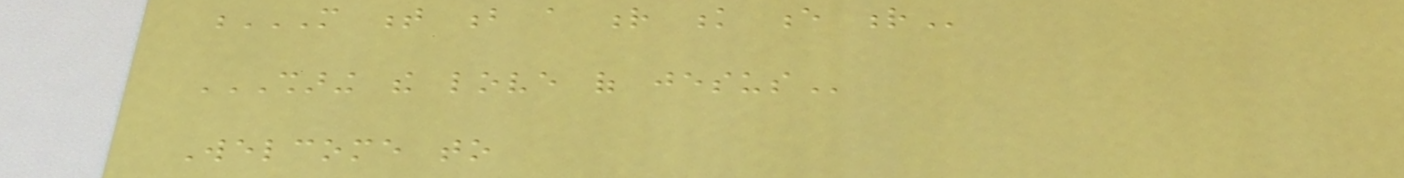M T B A R K E R
SHARING THE LOVE OF JESUS
Welcome to
